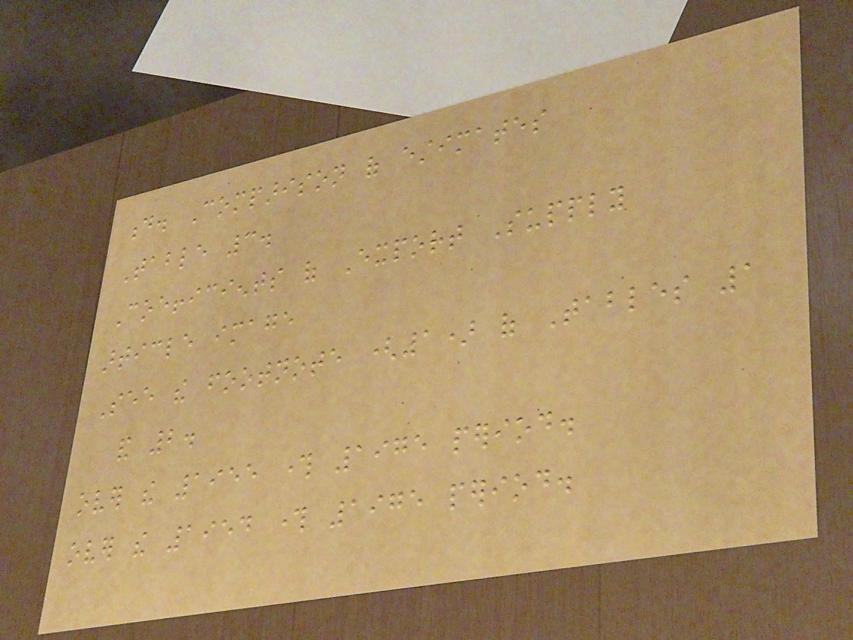d. Comparison of estimates
Table 3.
Coefficients of Export Supply
article image
See the footnote (1) of Tables 1
and 2.
over the 1955 through 1975 period.
over the 1954 through 1975 period.
